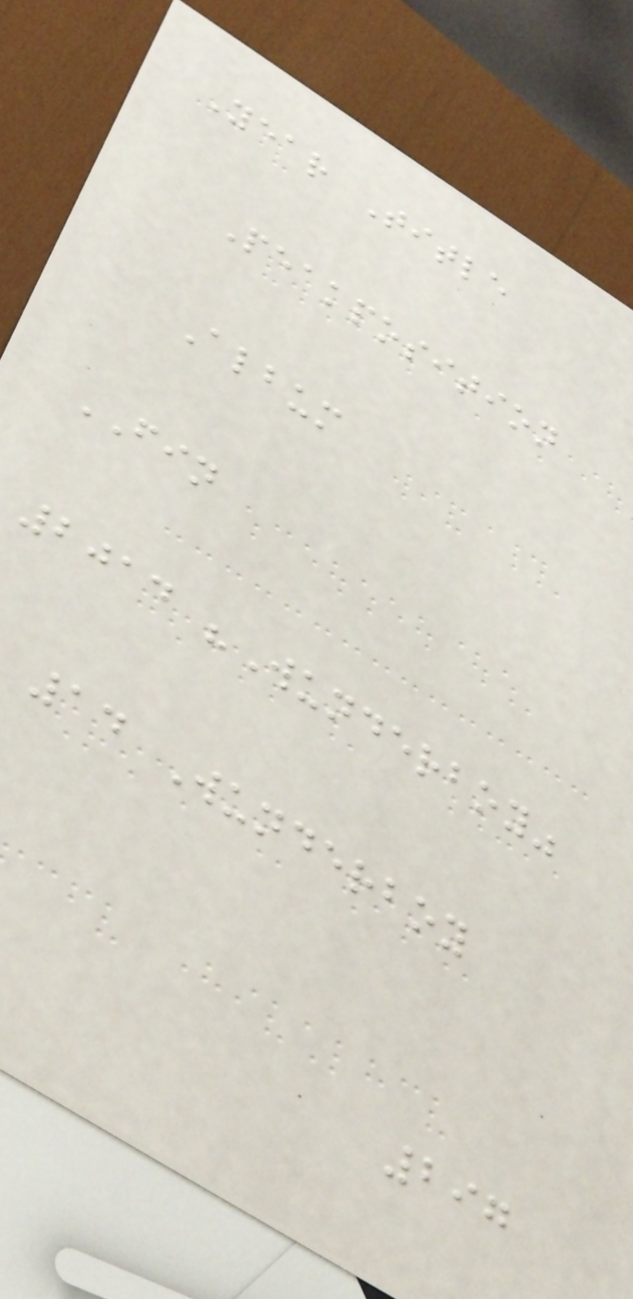Year Title
Peakposition
Album
FIN
2014 "Wunderboy"
14 Wunderboy
297
